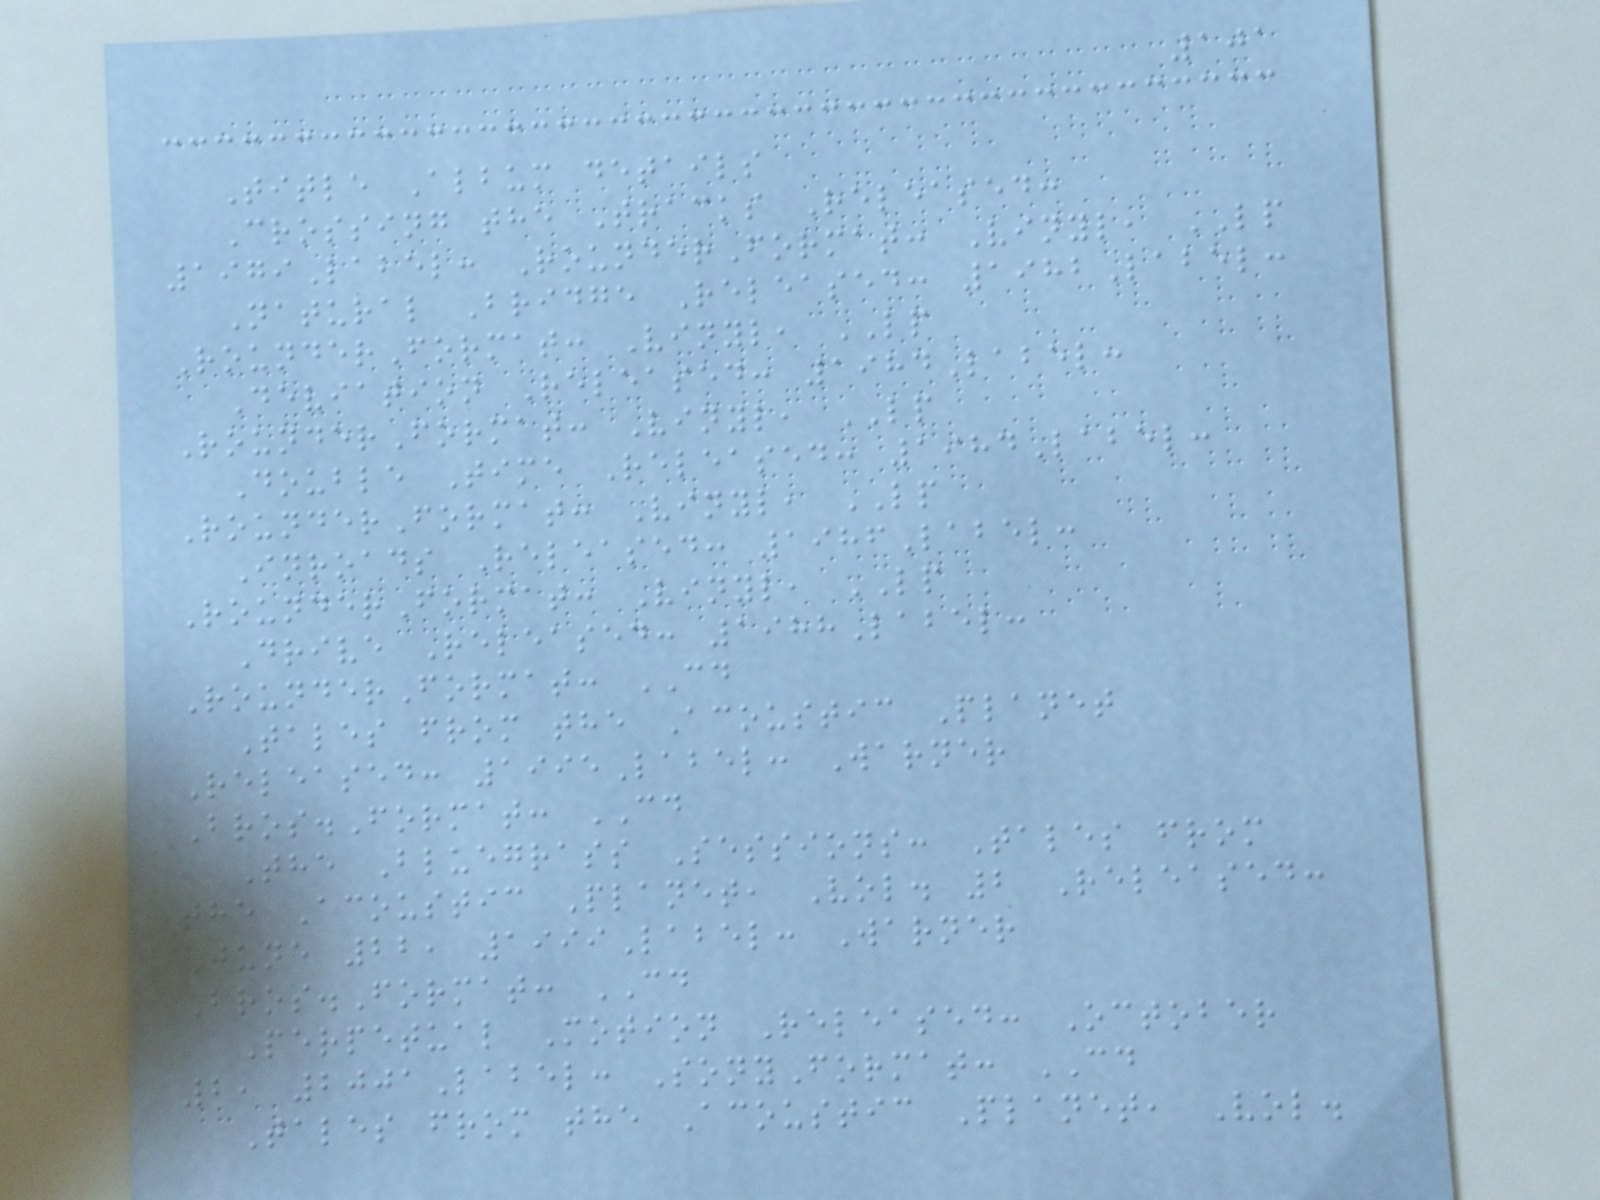101
Title Album details
Crossing the Tracks Released:
1979Label: RounderFormat: Vinyl, LP
Natural Bridge Released: 1982Label:
RounderFormat: Vinyl, LP
Deviation Released: 1984Label:
RounderFormat: Vinyl, LP
Double Time Released: 1984Label:
RounderFormat: Vinyl, LP
Inroads Released: 1986Label:
RounderFormat: Vinyl, LP
Drive Released: 1988Label:
RounderFormat: CD
Tales from the Acoustic Planet
Released: 1995Label: Warner
Bros.Format: CD
The Bluegrass Sessions: Tales from
the Acoustic Planet, Vol. 2 Released:
June 22, 1999Label: Warner
Bros.Format: CD
Perpetual Motion Released: October
2, 2001Label: SonyFormat: CD
Tales from the Acoustic Planet, Vol.
